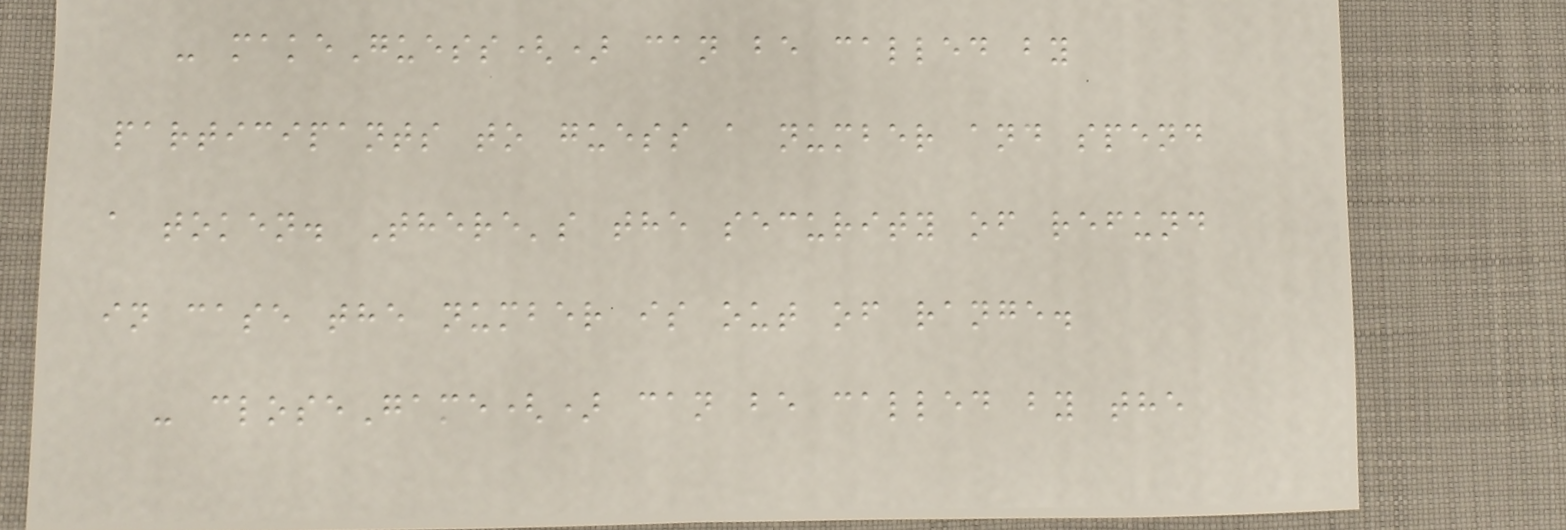- makeGuess() can be called by
participants to guess a number and spend
a token. There's the security of refund
in case the number is out of range.
- closeGame() can be called by the
